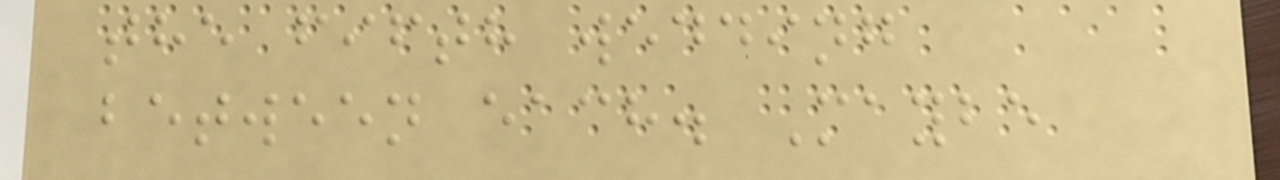the fifth wedding
between each. Maybe
